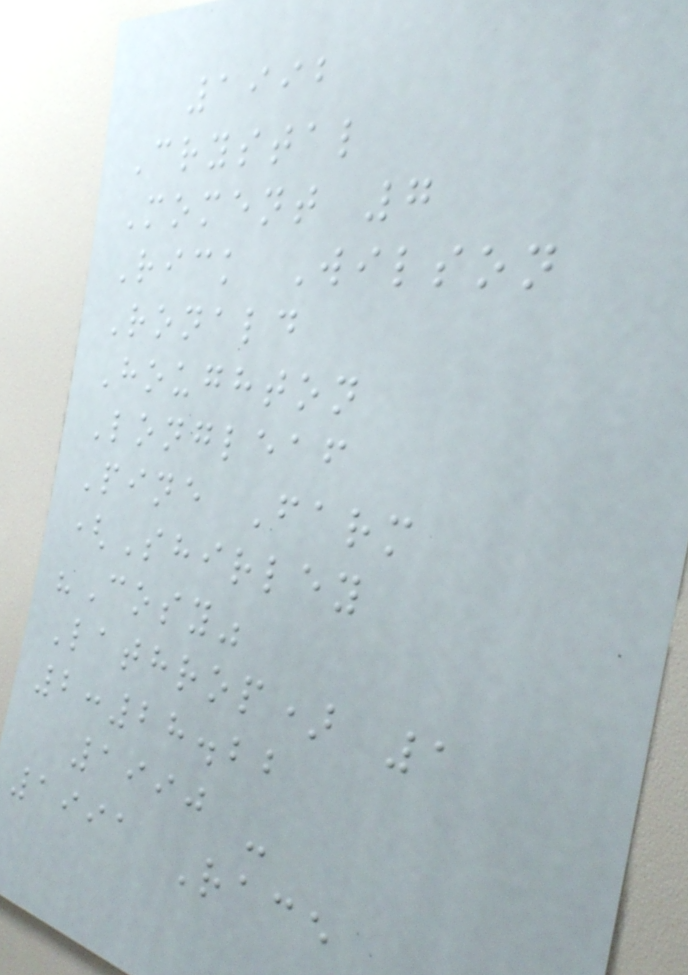1992
Crystal
Moment 7
Rick Wilson
Ronald
Houghton
Longleaf
Pine Farm
(Shirley
"Cosy"
Lathrop) 1
2:28.22
1990 -
1991 Race
